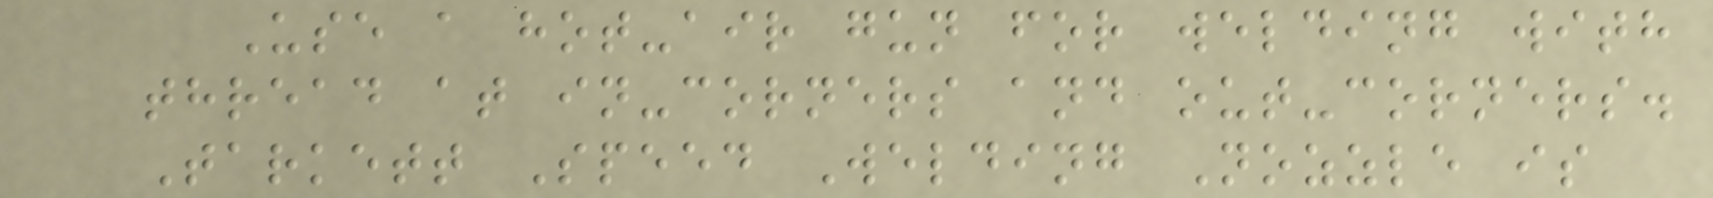Use a hot-air gun for welding with
thread at in-corners and out-corners.
Tarkett Speed Welding Nozzle is
